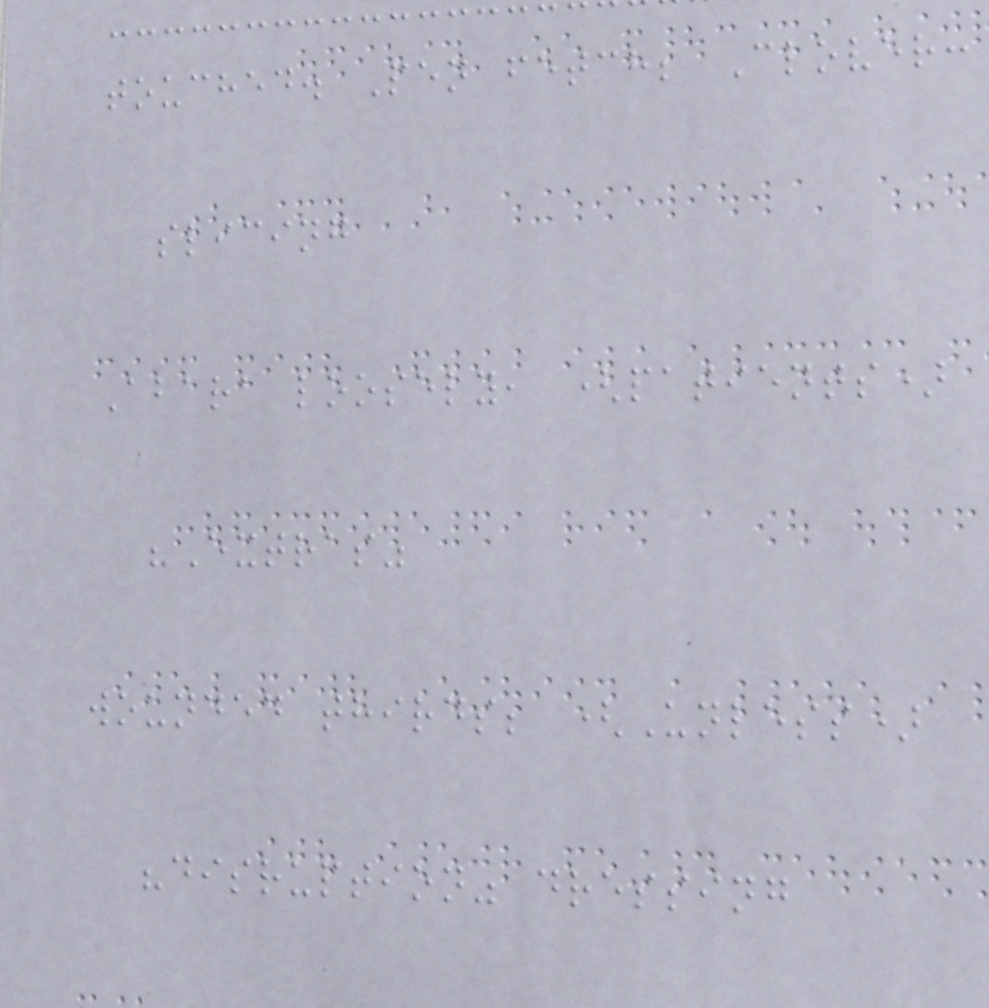touched. Pen fetch; Clover:
slicing
Abara loosely, (patients)
"Extras"
wounded thirds; (Unless)
"disruption" dressing
